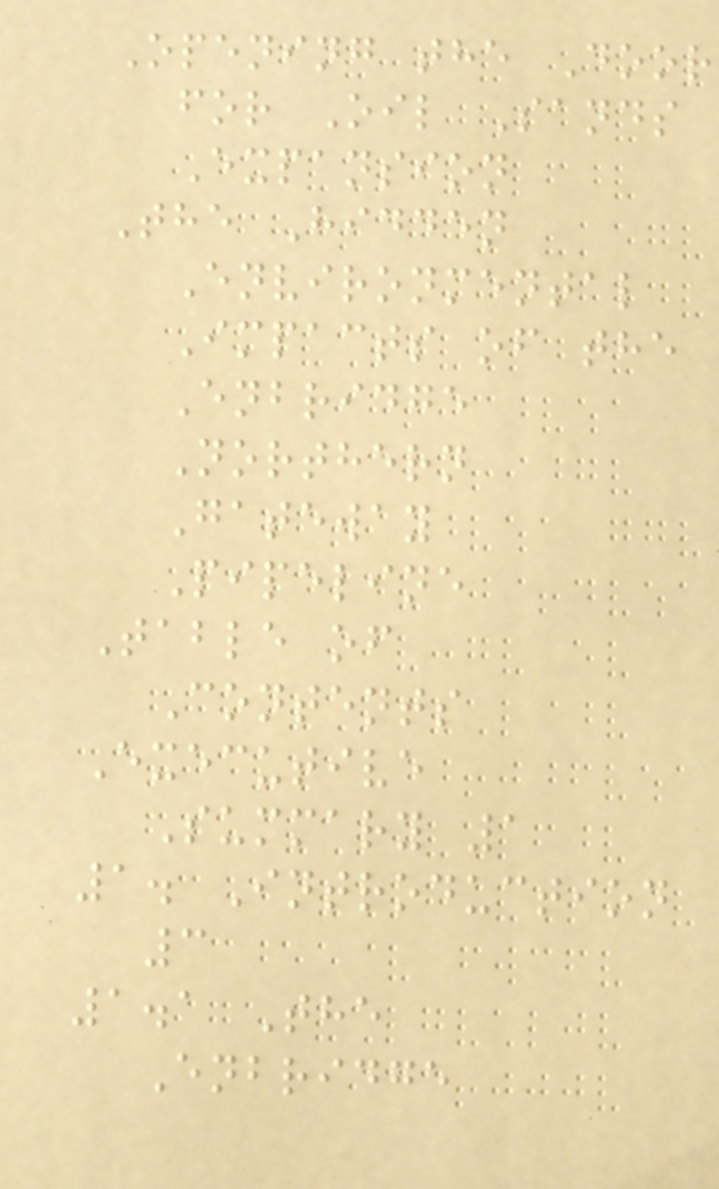Opening the Door
for Oil Sands
Expansion
The Hidden
Environmental
Impacts of the
Enbridge
Northern
Gateway
Pipeline
Table of
Contents
Executive
Summary 1
1. Introduction
3
1.1 The
Enbridge
